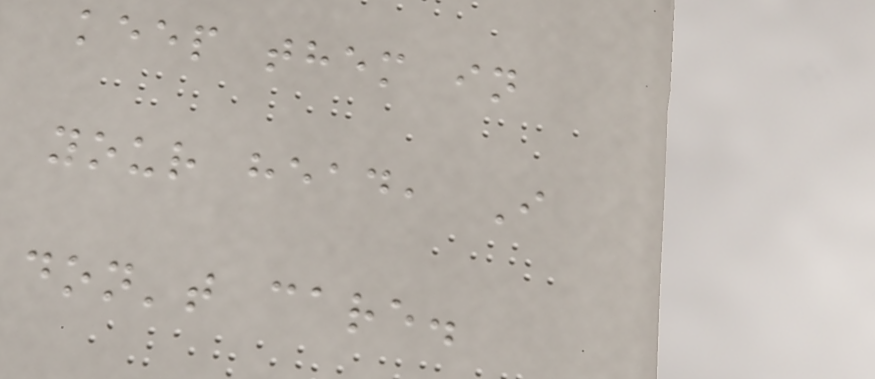keep them in
your head, I
don't care.
